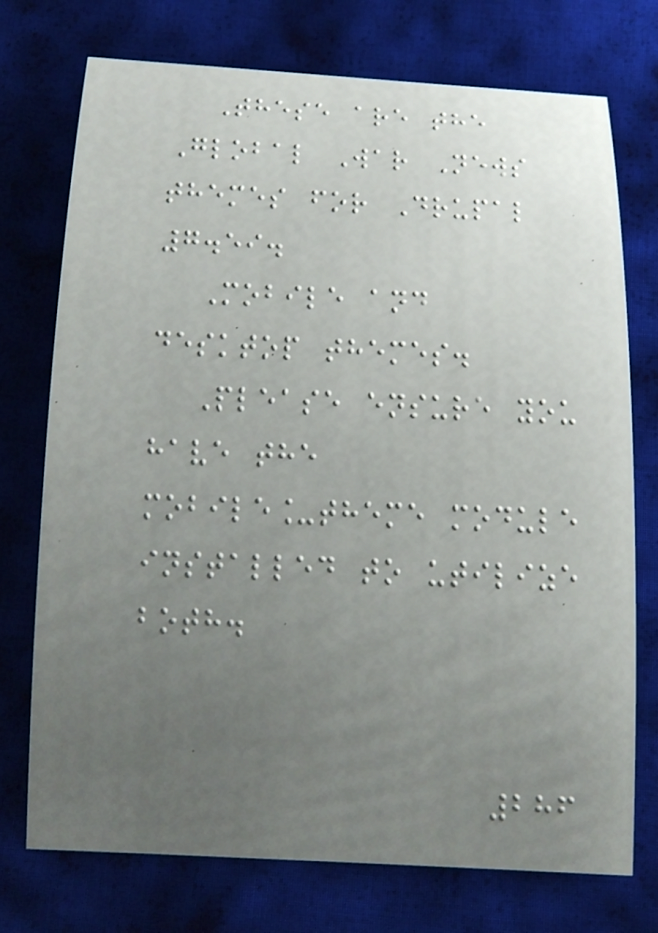These are the
Global War News
themes for Drupal
7.59.
Mobile and
desktop themes.
Please ensure you
have the
mobile_theme module
installed to utilize
both.
286
